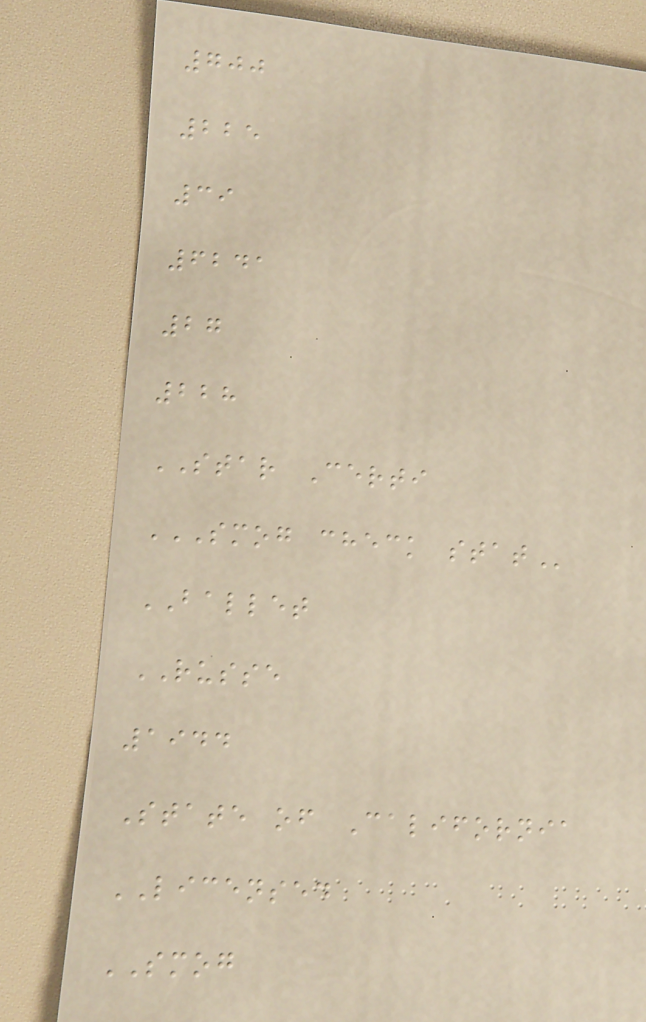700
225
39
6241
27
228
STAR Certi
SMOG CHECK STAT
BALLET
RUSSE
1944
State of California
LICENSED
SMOG
